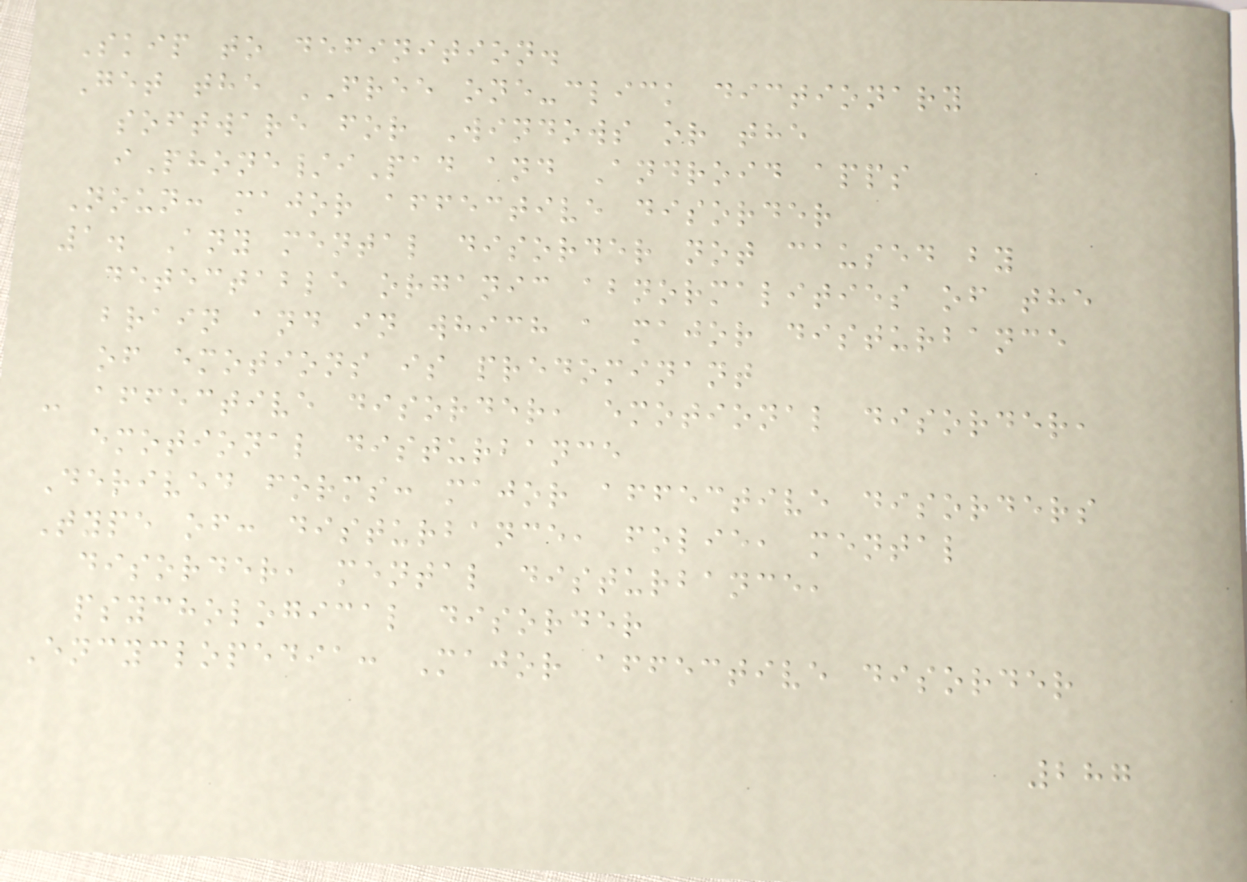Skip to definition.
Get the FREE one-click dictionary
software for Windows or the
iPhone/iPad and Android apps
Noun: major affective disorder
1. Any mental disorder not caused by
detectable organic abnormalities of the
brain and in which a major disturbance
of emotions is predominant
- affective disorder, emotional disorder,
emotional disturbance
Derived forms: major affective disorders
Type of: disturbance, folie, mental
disorder, mental disturbance,
psychological disorder
Encyclopedia: Major affective disorder
287
